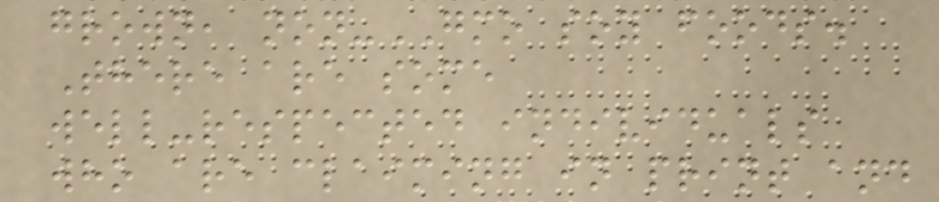grown, non-GMO soy foods.
There are some
well-respected individuals
who are claiming in print and
